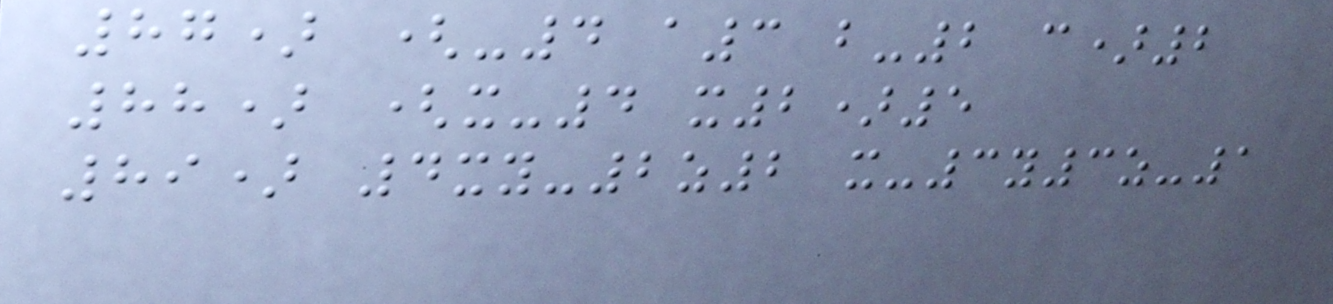87) (-4 a3 b-2 c)2
88) (x-4 x2)5
89) 4xy-2z2 x-3y3z-1
